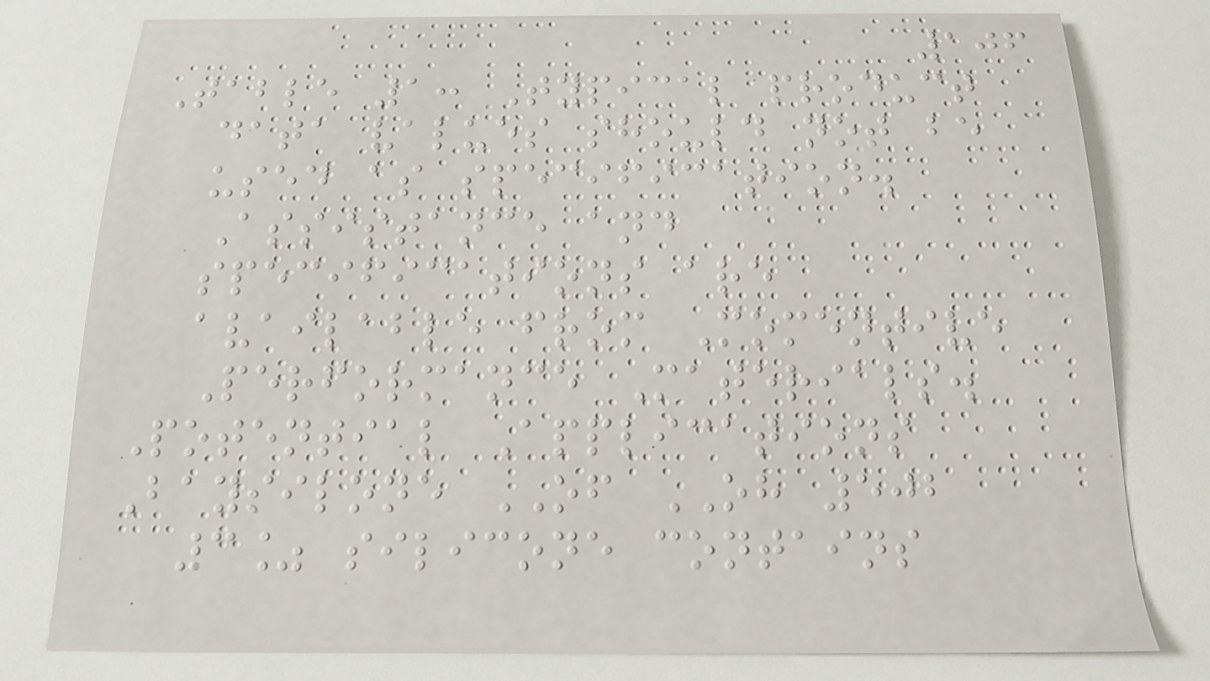106
Table 1: Typical product
data values should not be
used as specification.
Assistance and
specifications are
available from Momentive
Performance Materials.
Potential Applications
Baysilone OF OH 502
3% silicone contains
